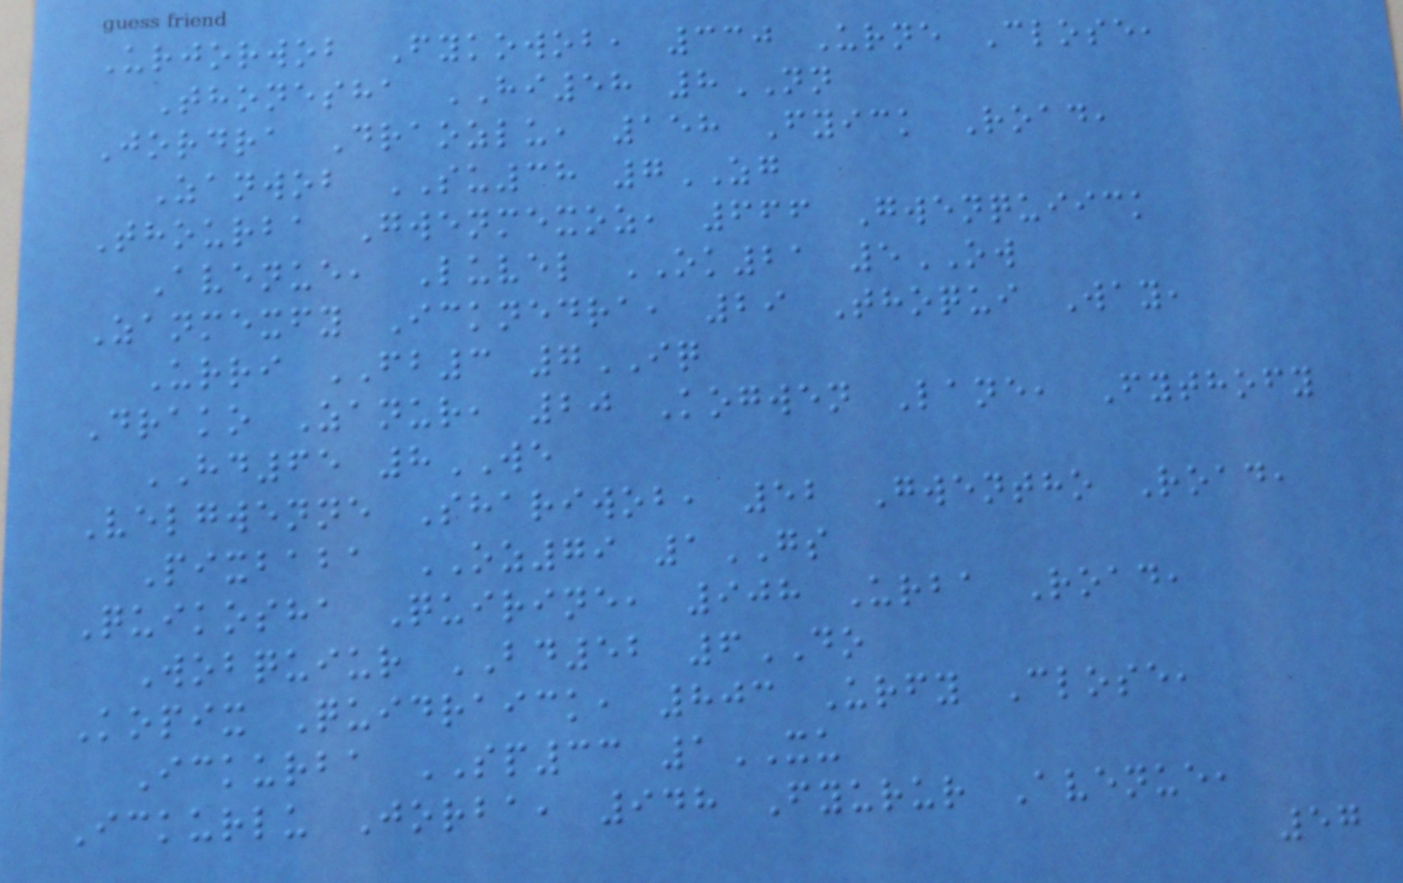Urjorwob Fykowob, 330 Urne Close,
Thonesha HI58 8NN
Jordra Draozlu, 158 Fyick Road,
Zanwob SU38 7ZG
Thourba Gwenmexoz, 666 Gwenquiick
Avenue, Luvel OK21 5OW
Zanmexfy Icknedra, 29 Thoqui Way,
Urri FB3 7IQ
Drako Zanur, 20 Kogwen Lane, Fythofy
HD65 8WE
Velgwenne Shariwob, 52 Gwentho Road,
Pixbaba OZ79 1GS
Quikosha Quirine, 908 Urba Road,
Wobquiur BD52 6DO
Kopix Quidraick, 803 Urfy Close,
Ickurba SP33 1XU
Ickurlu Jorba, 948 Fyurur Avenue,
57
